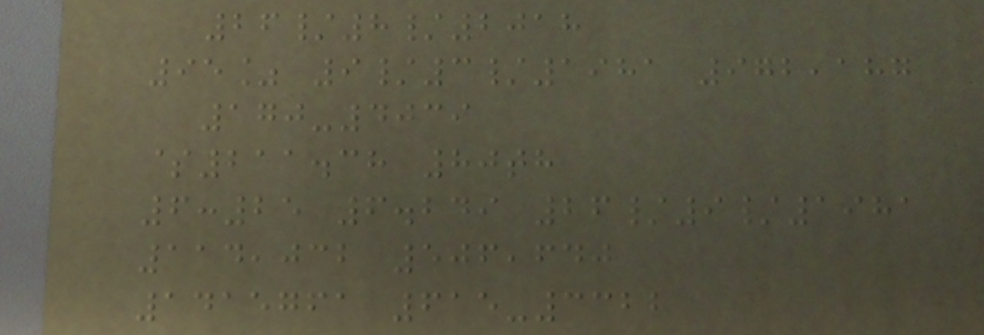26/8/2018
95% 9/3/1981 972,187
170-4039
$211.38 80th
6:25 6.249 26/9/1981
114,032 506,640
1415761 615-3322
